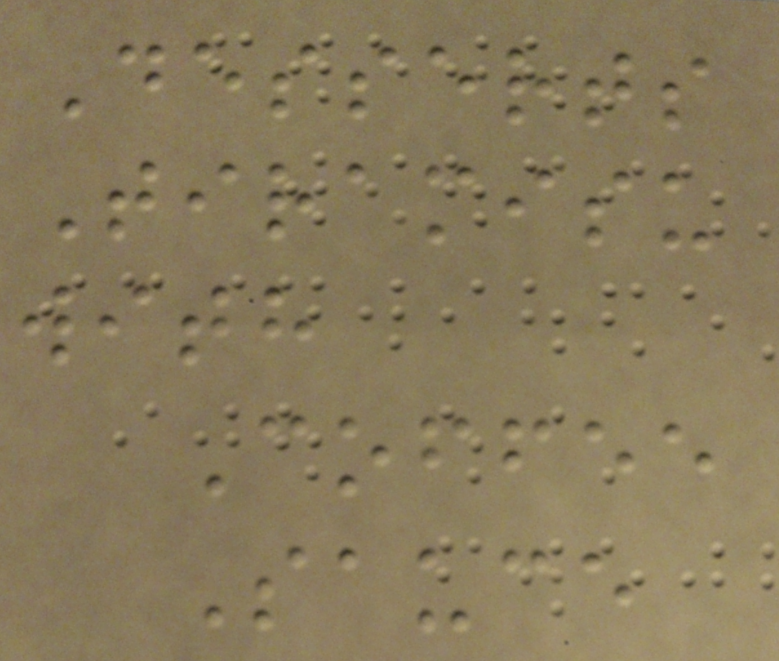Desserts
Tiramisu
with
Coffee
Sauce
